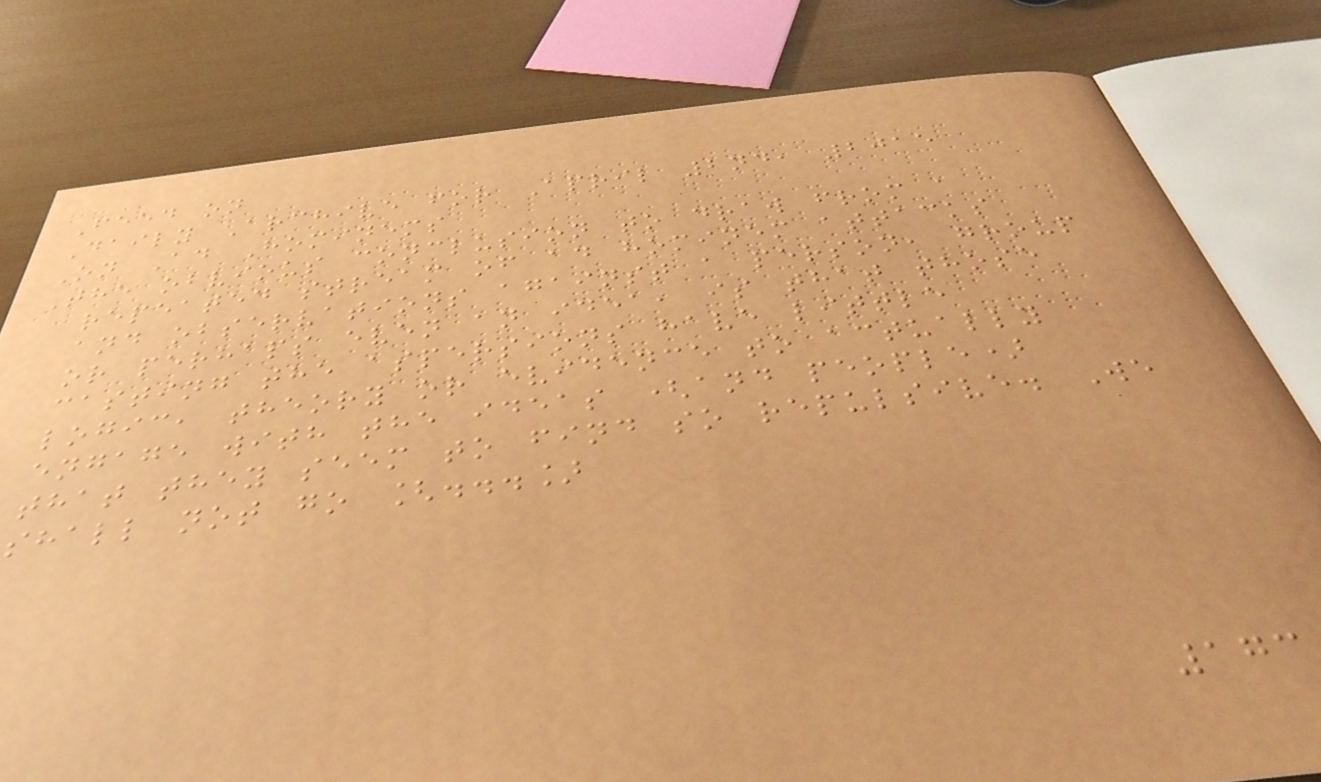Feed on
Daily Archive for April 2nd, 2015
On Ad Hominems
The obvious conclusion to draw from a
repeated stream of ad hominem attacks
and observations against a person, group
or perhaps even an idea, is that those
casting the aspersions have little
logic, theory or evidence to actually
engage with the ideas (and people)
that they seem to find so repulsive. We
shall not go [...]
173
